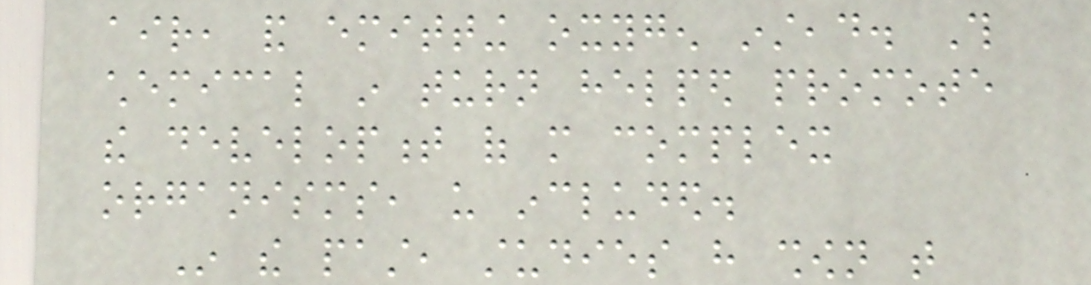air, and emitting oxygen instead. This
chemical in turn helped promote
the development of more complex
organisms, us included.
In the past, studies have shown that
